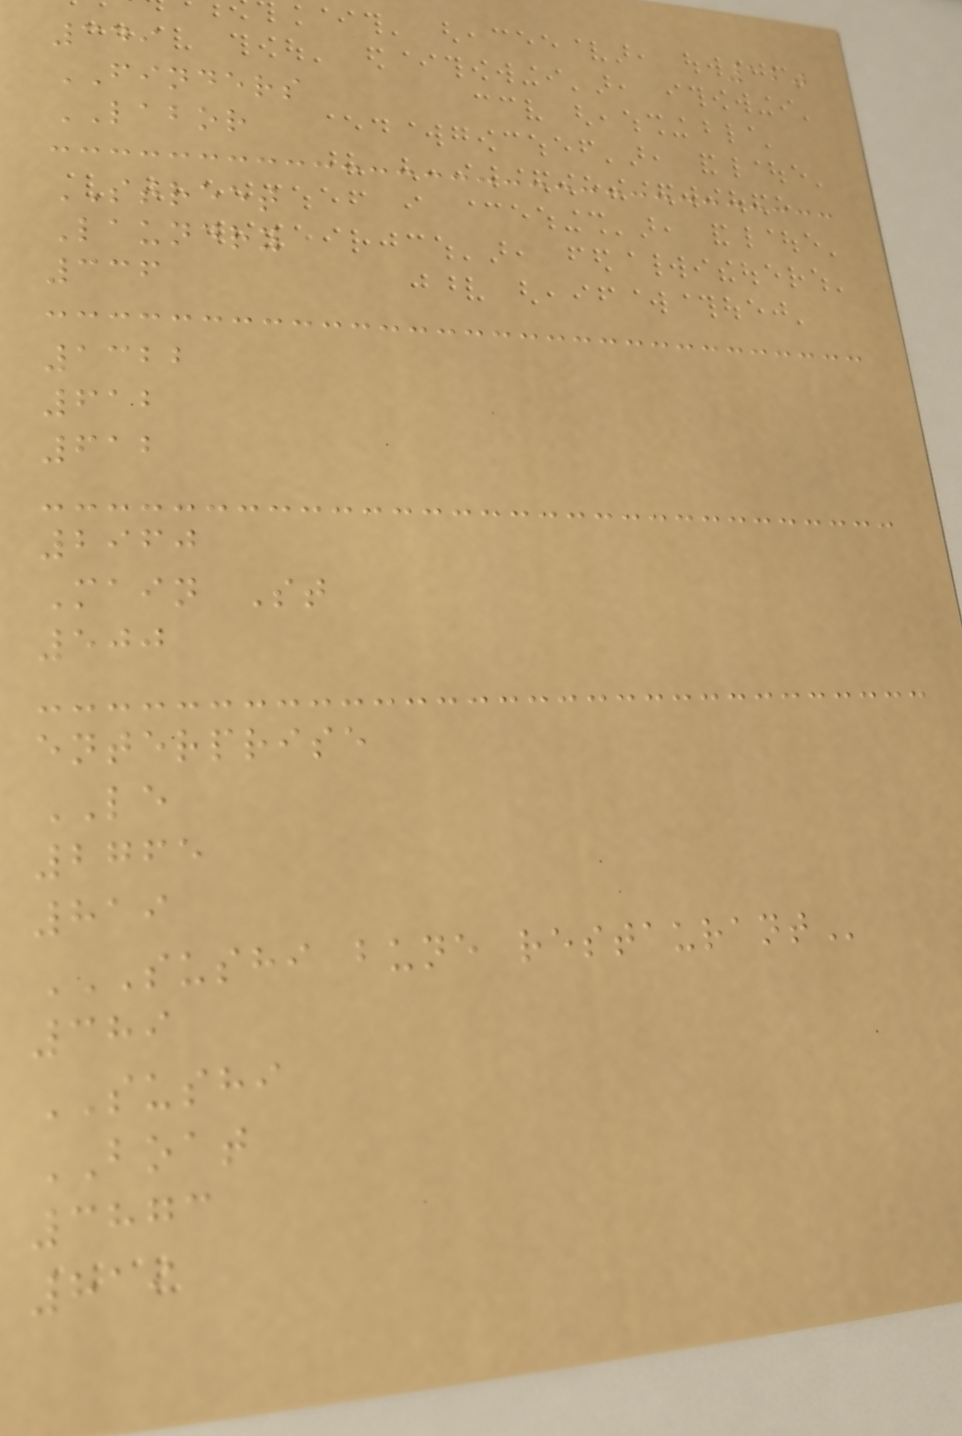120
349
FINDERS
LABOR
STREET
Laundry
336
1322
612
612
2960
Main St
500
enterprise
LE
2765
819
SUSHI BUNE RESTAURANT
389
SUSHI
BOAT
3873
819
